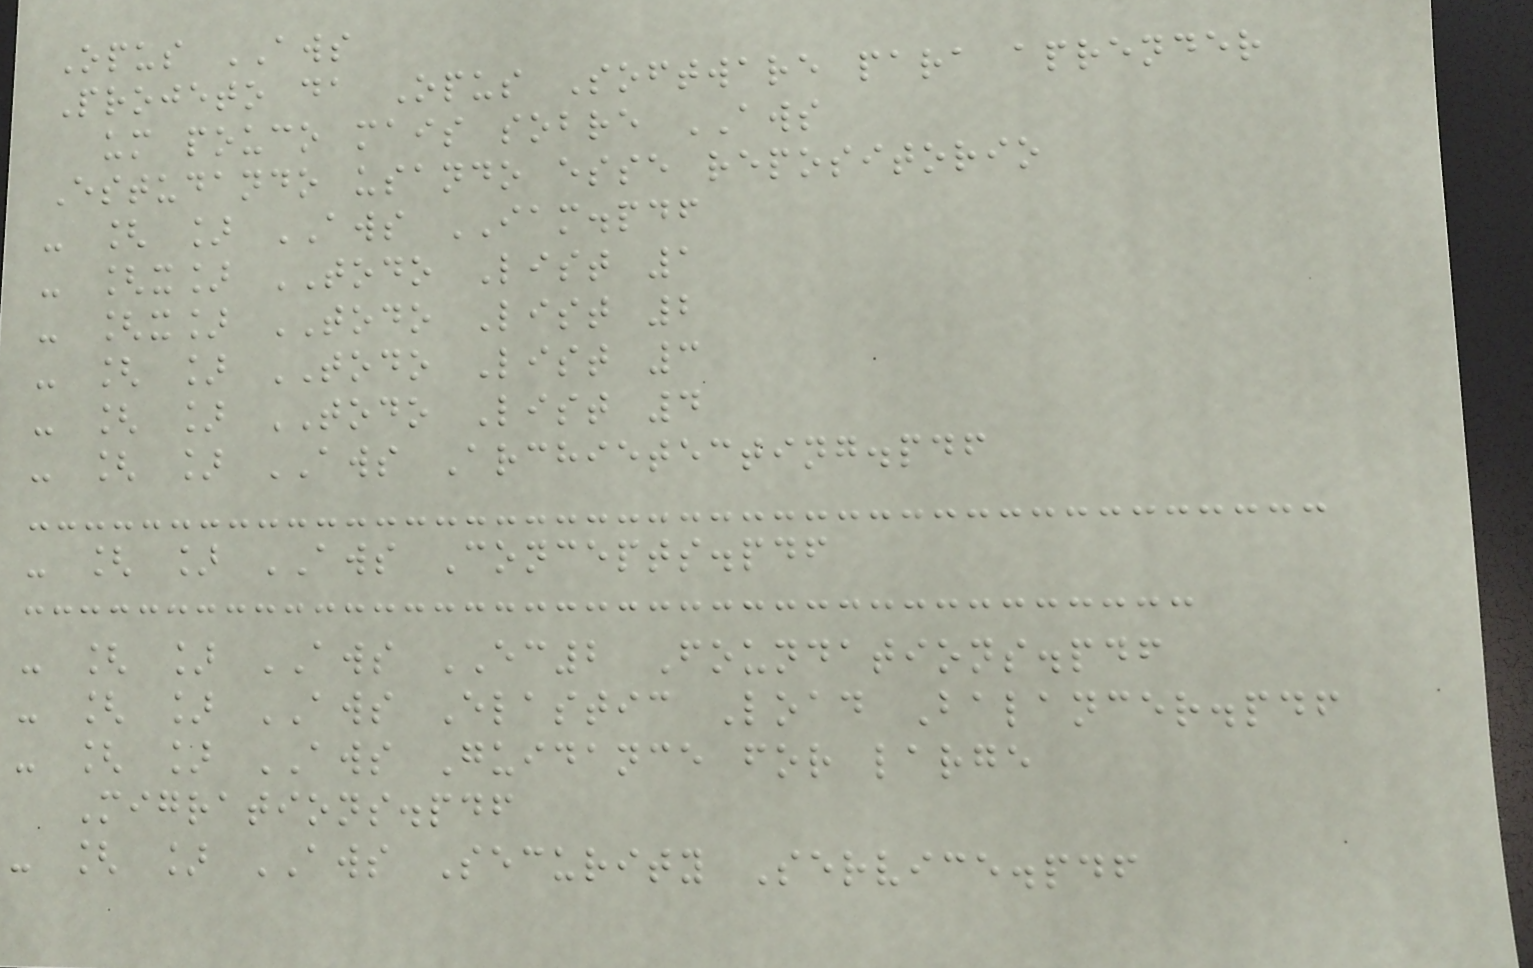Opus AWS
Projeto da Opus Software para aprender
um pouco mais sobre AWS
Estudando usando esse repositorio
- [ ] AWS IAM.pdf
- [x] TODO List 1
- [x] TODO List 2
- [ ] TODO List 3
- [ ] TODO List 4
- [ ] AWS Archietecting.pdf
- [ ] AWS Concepts.pdf
- [ ] AWS EC2 Foundations.pdf
- [ ] AWS Elastic Load Balancer.pdf
- [ ] AWS Guidance for large
Migrations.pdf
- [ ] AWS Security Service.pdf
